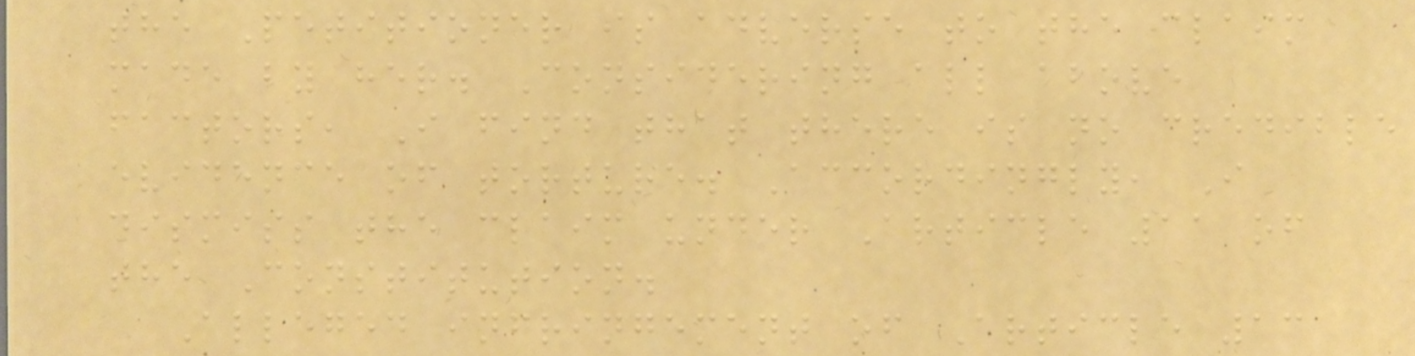the Petitioner is adverse to the claim
made by her. Considering all above
factors, I find that there is no credible
evidence of torture. Accordingly, I
dismiss the claim under Article 11 of
the Constitution.
Alleged infringement of Article 13
